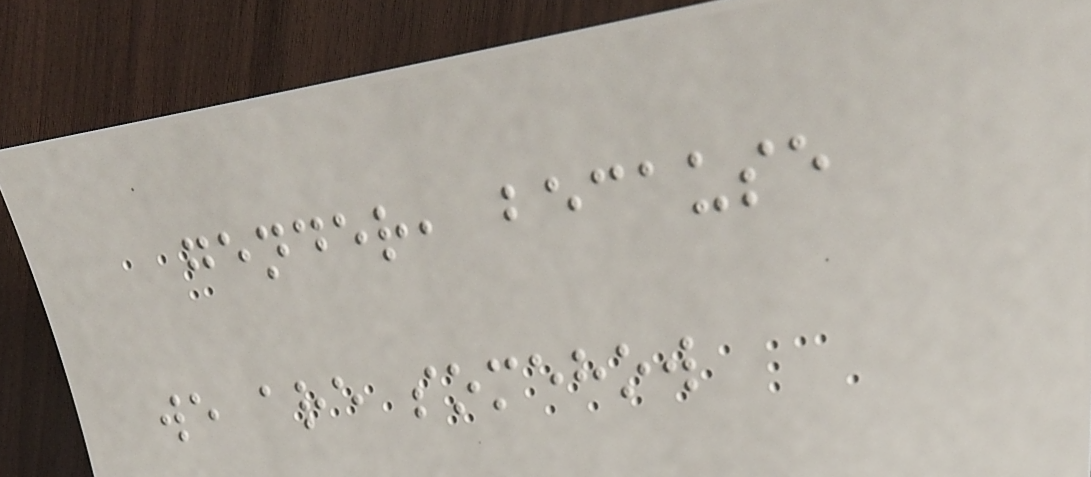gender, because
we are somehow
